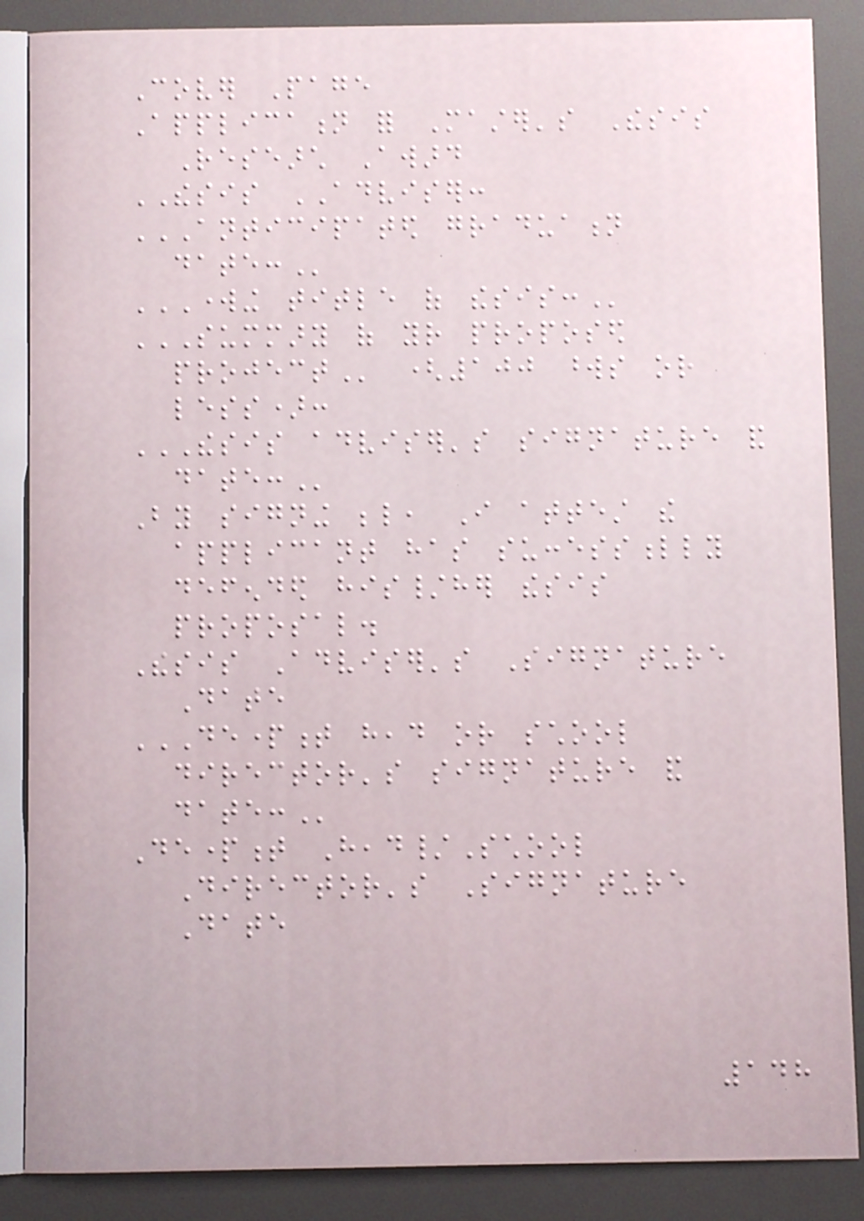Cover Page
Application for Master's Thesis
Research Award
THESIS ADVISER:
ANTICIPATED GRADUATION
DATE:
WORKING TITLE OF THESIS:
SUMMARY OF YOUR PROPOSED
PROJECT (100 words or
less):
THESIS ADVISER'S SIGNATURE AND
DATE:
By signing below, I attest the
applicant has successfully
defended his/her thesis
proposal.
Thesis Adviser's Signature
Date
DEPARTMENT HEAD OR SCHOOL
DIRECTOR'S SIGNATURE AND
DATE:
Department Head/School
Director's Signature
Date
148
